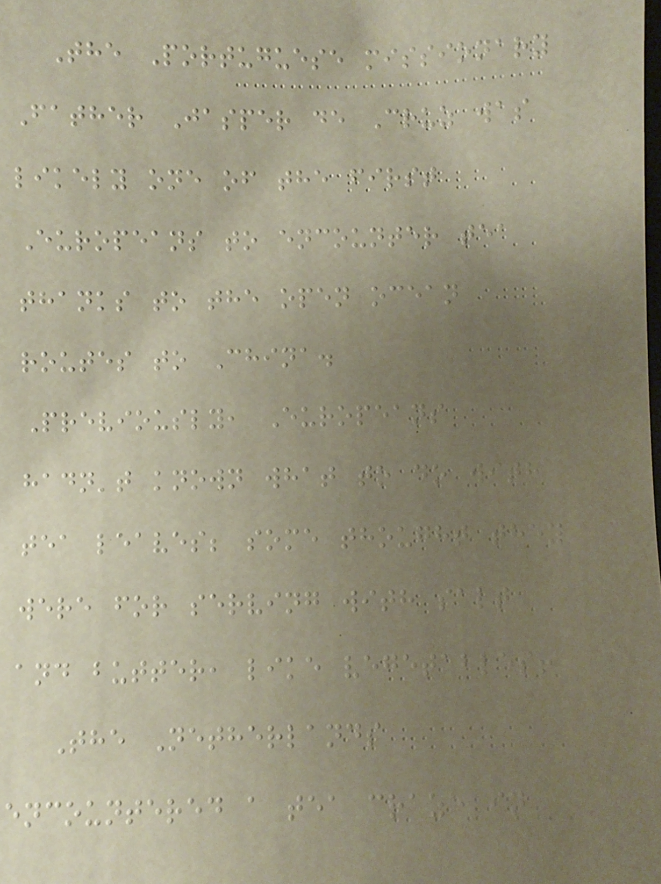The Portuguese missionary
Father Jasper de Cruz was
likely one of the first
Europeans to encounter tea
thanks to the open ocean
routes to China.
Previously, Europeans
hadn't known what to do with
tea leaves; some thought they
were for serving with salt
and butter, like vegetables!
The Netherlands
encountered a tea craze in
